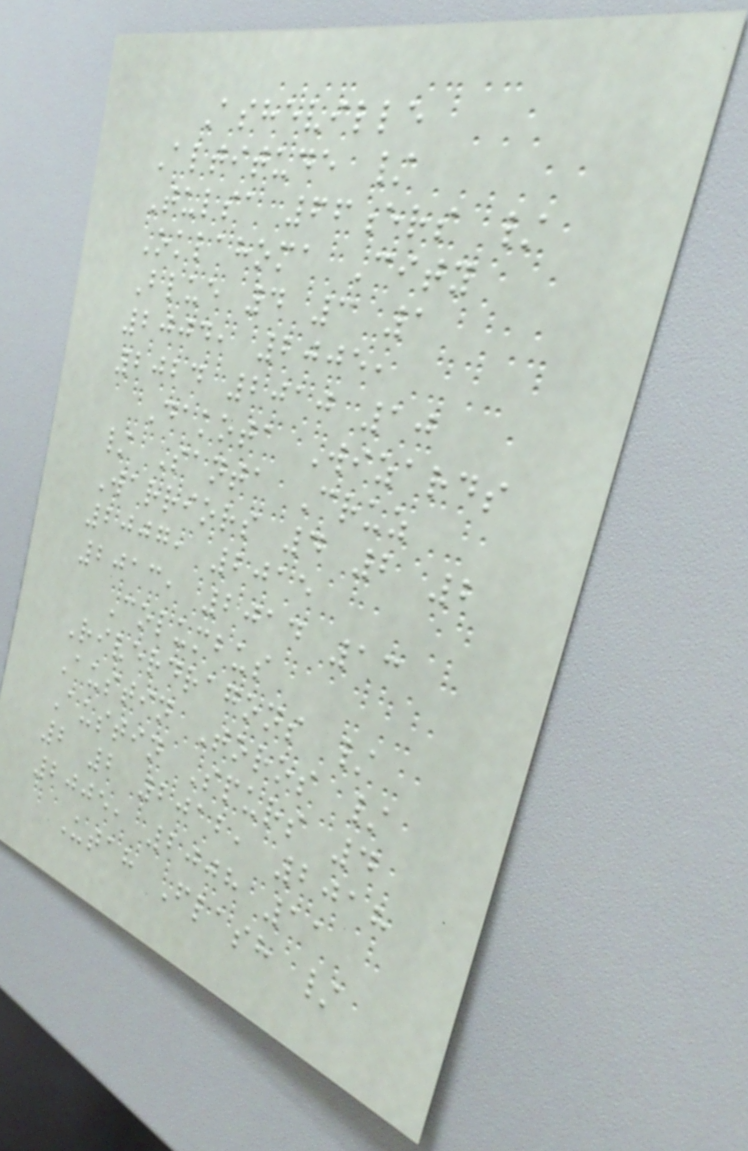Asheville
Altitude /
Tulsa 66ers /
Oklahoma City
Blue 4 3 1
2004, 2005,
2024 2010 10
Dakota Wizards
/ Santa Cruz
Warriors 4 2 2
2007, 2015
2013, 2014 13
Columbus
Riverdragons /
Austin Toros /
Austin Spurs 4
2 2 2012, 2018
2005, 2008 11
Utah Flash /
